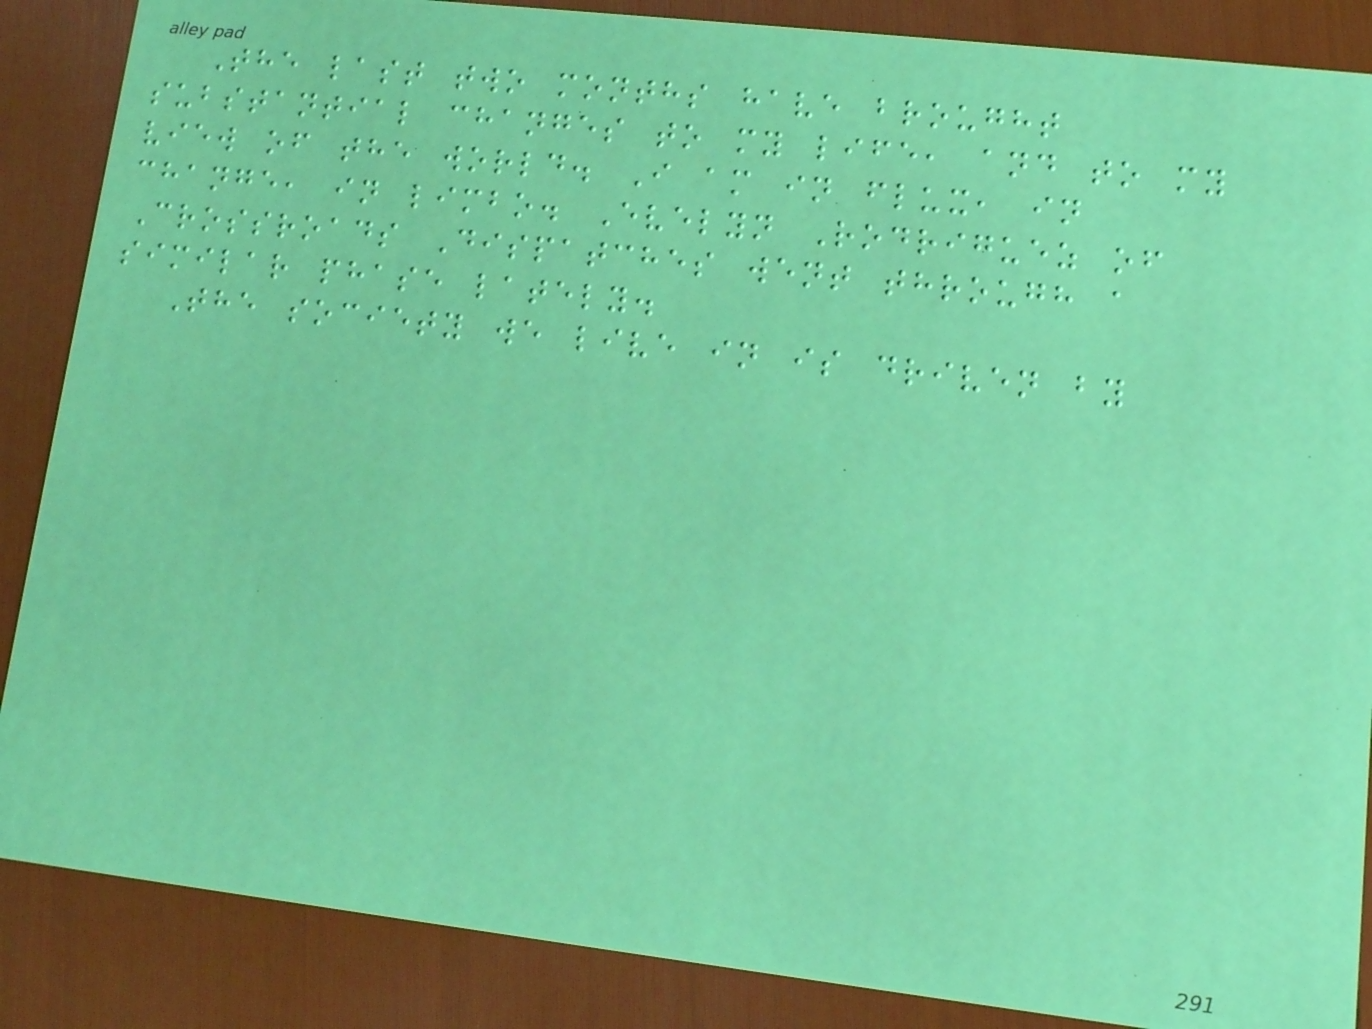The last two months have brought
substantial changes to my life, and to my
view of the world. I am in flux, in
change, in limbo. Evelyn Rodriguez of
Crossroads Dispatches went through a
similar phase lately.
The society we live in is driven by
